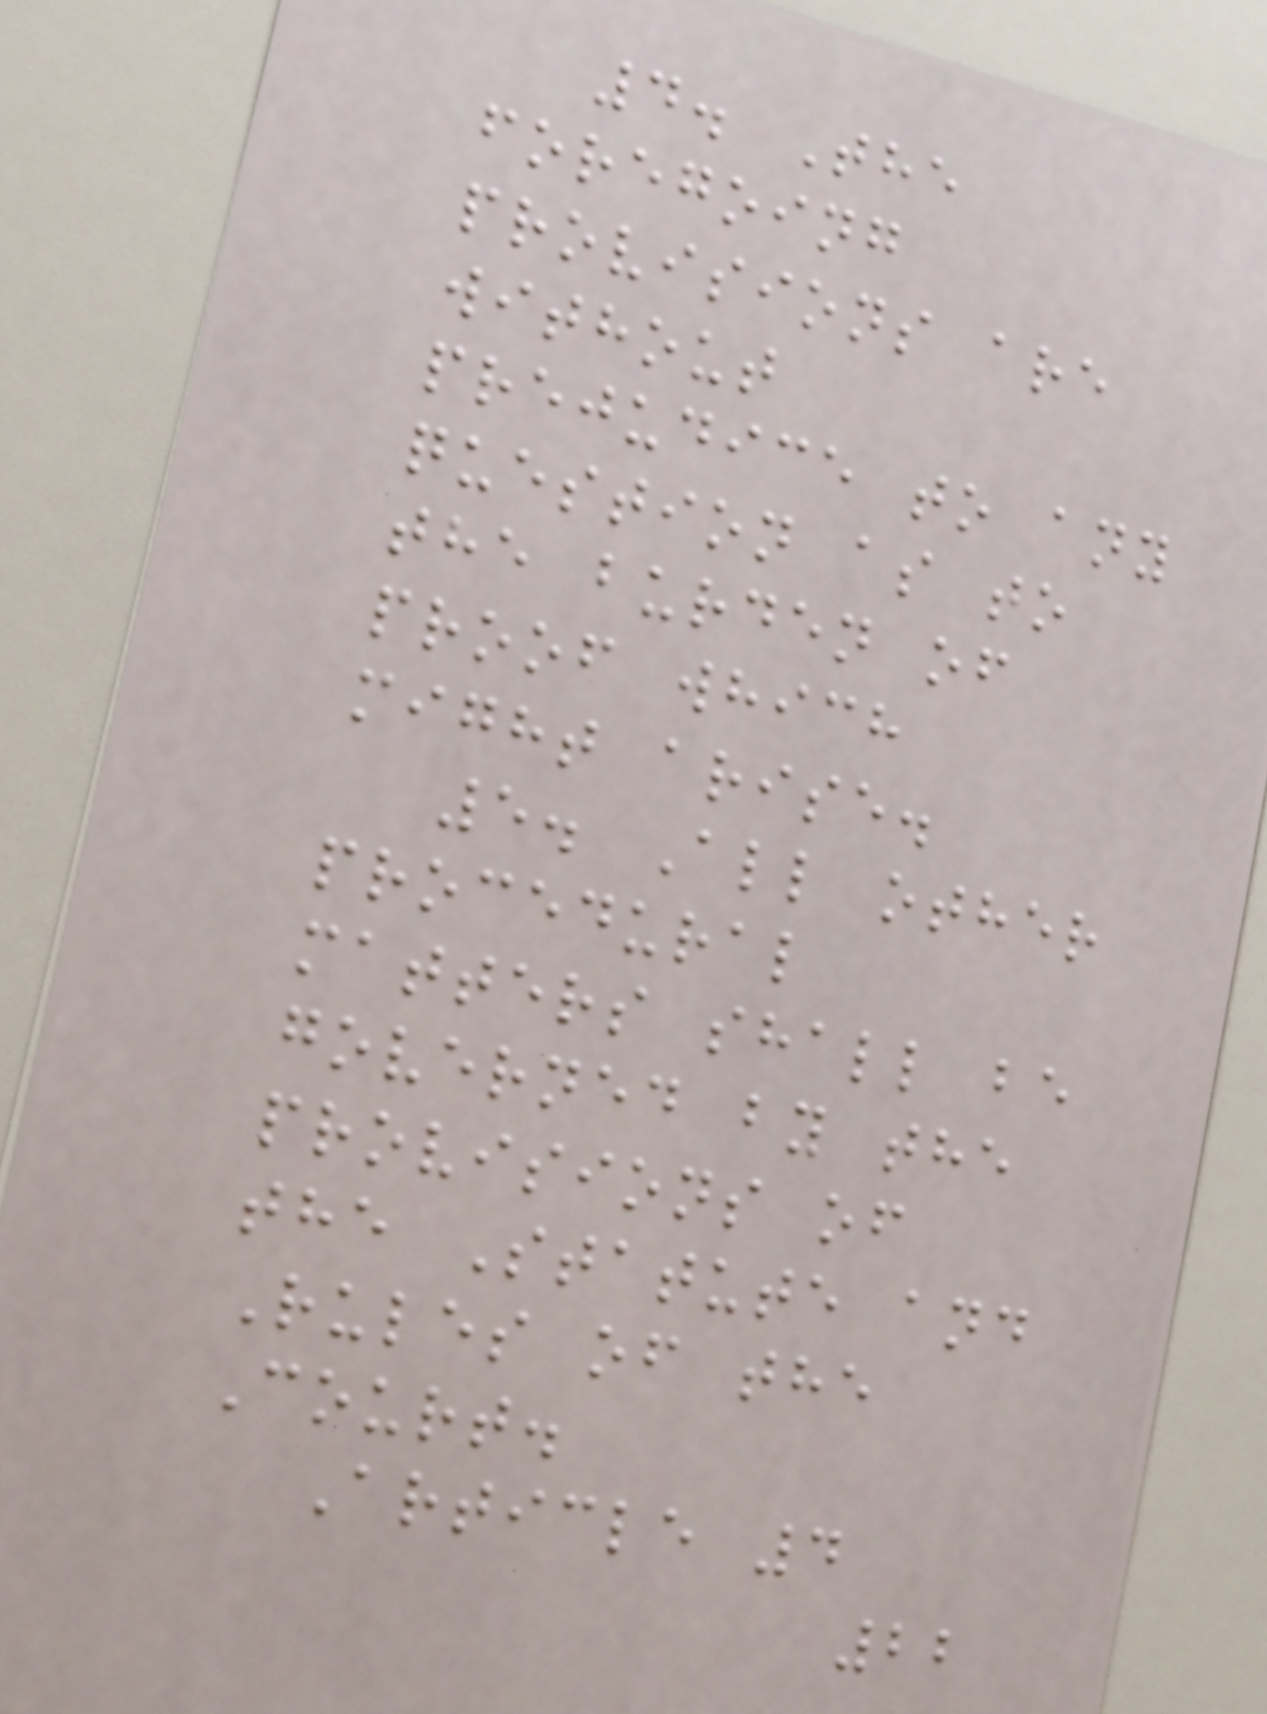4. The
foregoing
provisions are
without
prejudice to any
question as to
the burden of
proof which
might arise.
5. All other
procedural
matters shall be
governed by the
provisions of
the Statute and
Rules of the
Court.
Article 4
22
